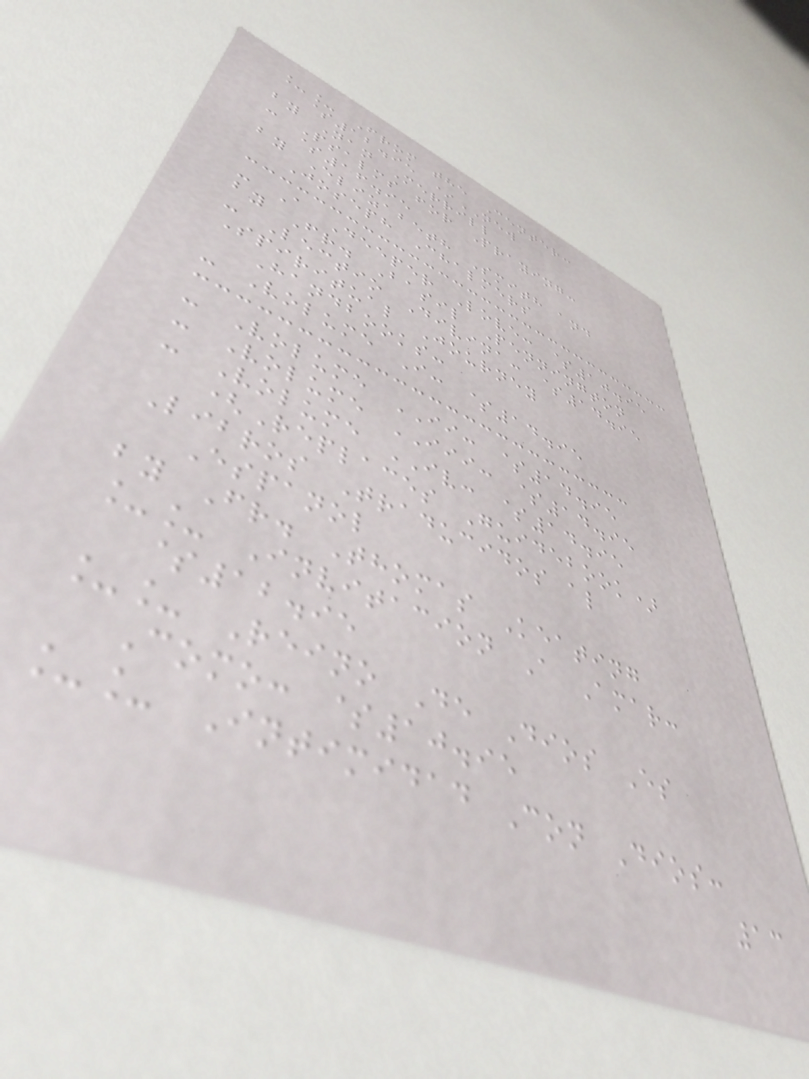__ From the Center:
$12.95 *NEW
by Nan Merrill
- Psalms for Praying:
$16.95
by Elizabeth Smith and
Joseph Chalmers
- A Deeper Love: $10.95
by Fr. Basil Pennington
- Lectio Divina: $14.95
Spiritual Journey
Handbooks:
- Volume I: $14.95
- Volume II: $14.95
- Volume III: $14.95
- Volume IV: $14.95
(Replaces Guidebook)
Libros Traducidos al
Espanol
by Fr. Thomas Keating
__ Invitacion A Amar:
$12.95
__ Reino De Dios Es
Como: $10.95
__ Intimidad Con Dios:
13
